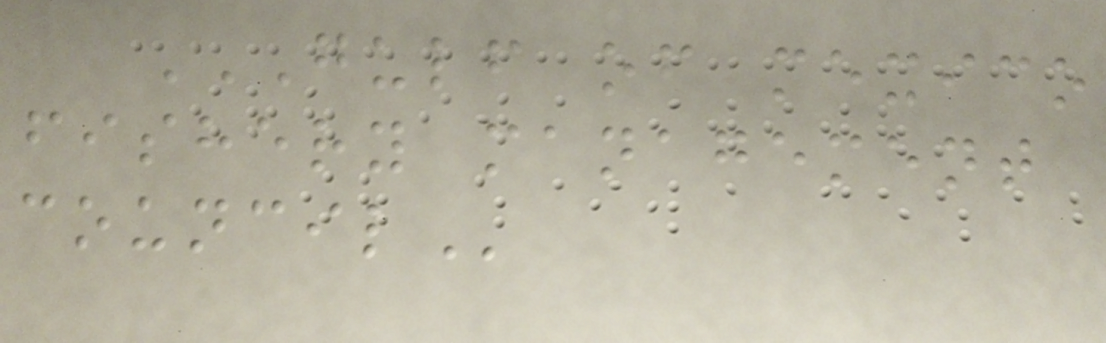GULF OF MEXICO
FISHERY MANAGEMENT
COUNCIL
